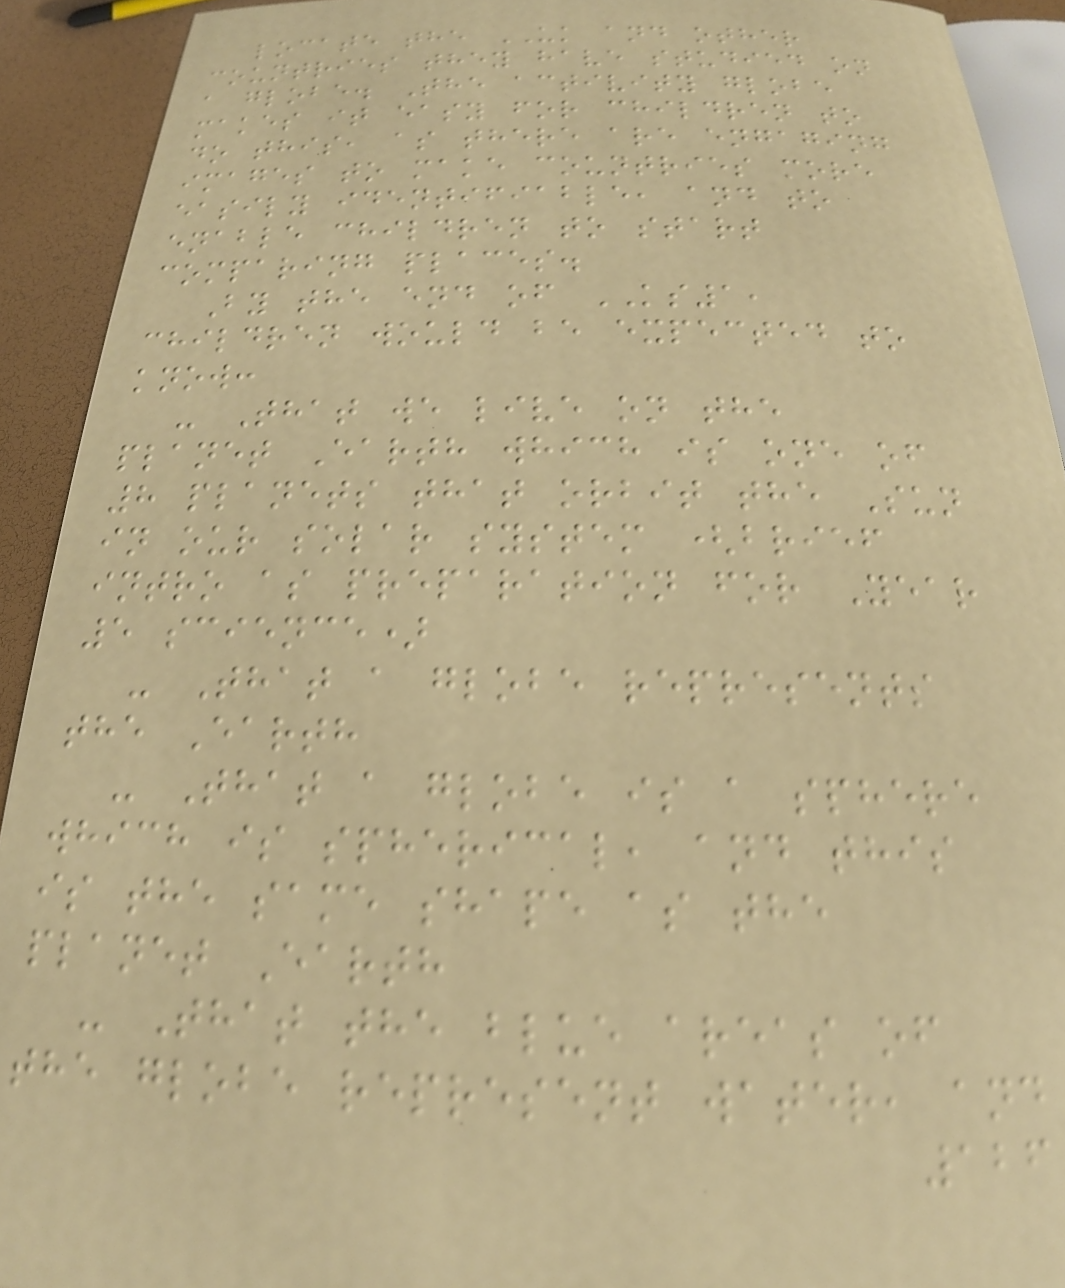locate the UK and other
countries they have studied on
a globe. The activity globe
makes it easy for children to
do this, as there are engaging
images to make countries more
easily identifiable, and to
enable children to start
comparing places.
By the end of KS1,
children would be expected to
know:
- That we live on the
planet Earth which is one of
8 planets that orbit the Sun
in our solar system (brief
intro as preparation for Year
5 science)
- That a globe represents
the Earth
- That a globe is a sphere
which is spherical, and this
is the same shape as the
planet Earth
- That the blue areas of
the globe represent water, and
126
